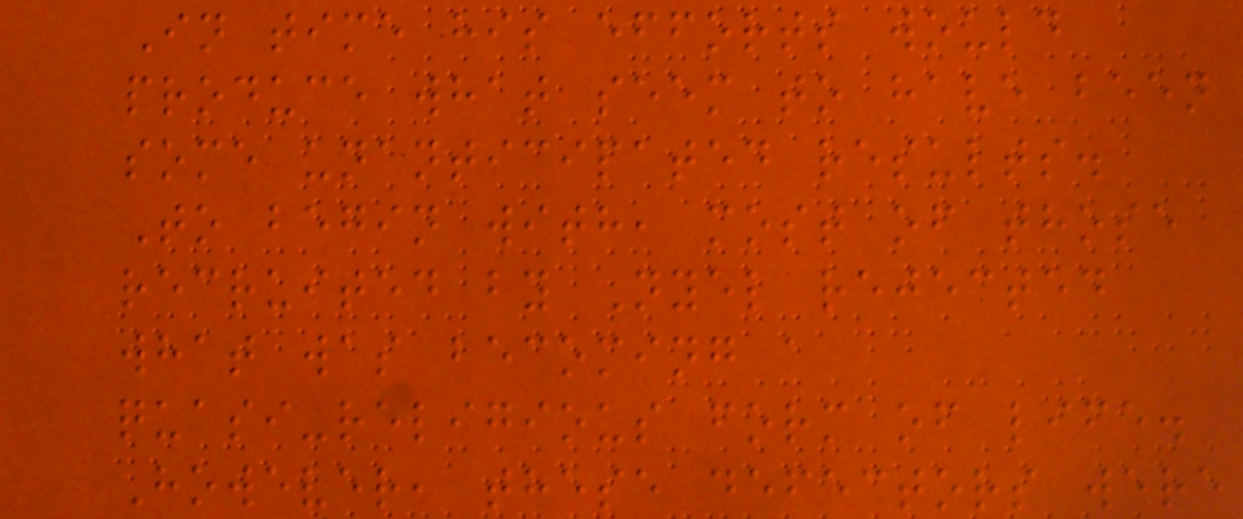In time his efforts would
produce what seem to have been
some unanticipated results.
To begin with, most of those
recruited by Nyel rejected
what was becoming a
quasi-religious form of life.
However, these defectors were
